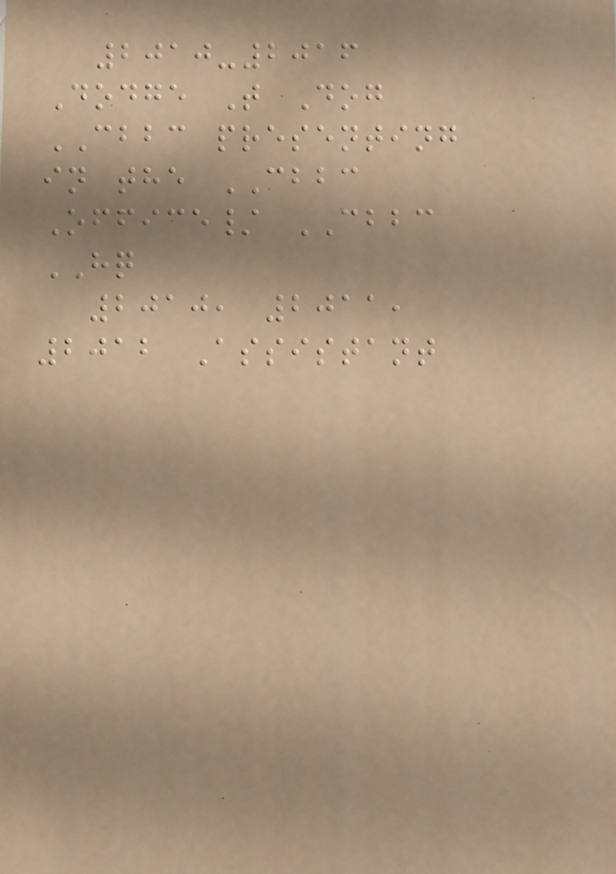2010-2016
Dodge T Dog
CBBC presenting
in the CBBC
Office/ CBBC
HQ
2010, 2011,
2012 Assistant
